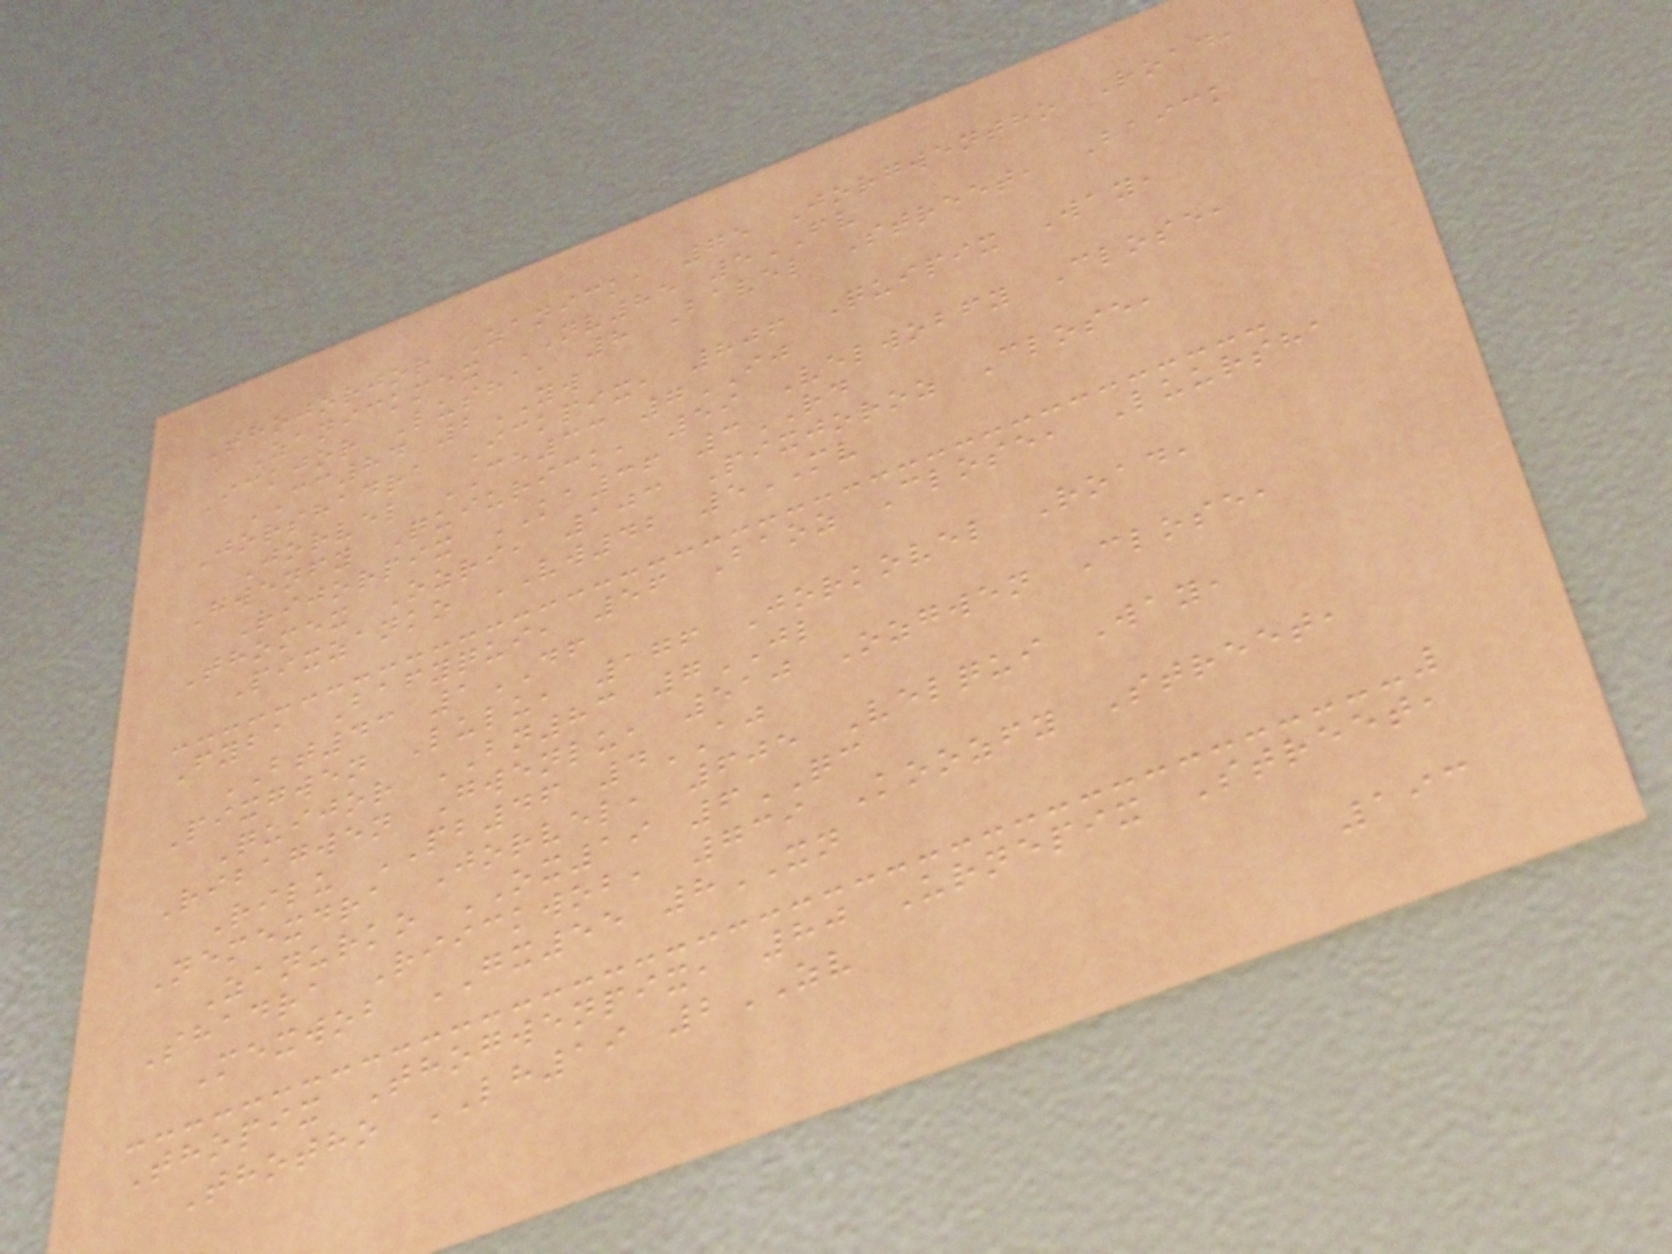Thojorjor Zanick, 75 Jorgwentho Road,
Zanickmex NV85 5FV
Ickjor Lusha, 8 Bavel Street, Baick
CC84 2YW
Jorshadra Ickpix, 806 Quipix Way,
Jorvel CE33 7IJ
Gwenfy Quiurick, 59 Velwobfy Close,
Rijorpix KA36 3RD
Thomex Ozri, 103 Pixjoroz Close,
Pixzanko VW42 5MV
Fyba Bafyqui, 56 Baoz Close, Luursha
BT43 1DF
Pixgwen Lulu, 176 Jorkovel Road,
Quijor BN83 7JL
Ribagwen Gwenlu, 510 Ozgwen Close,
Rilu PB46 4AJ
Nemexdra Jorvel, 605 Velqui Way,
Zanurko OX19 6QC
Shadra Riickwob, 739 Koozfy Street,
Mexwob GX55 8XN
Thopix Thogwenpix, 80 Urnepix Street,
Thotho LH19 2ZV
193
